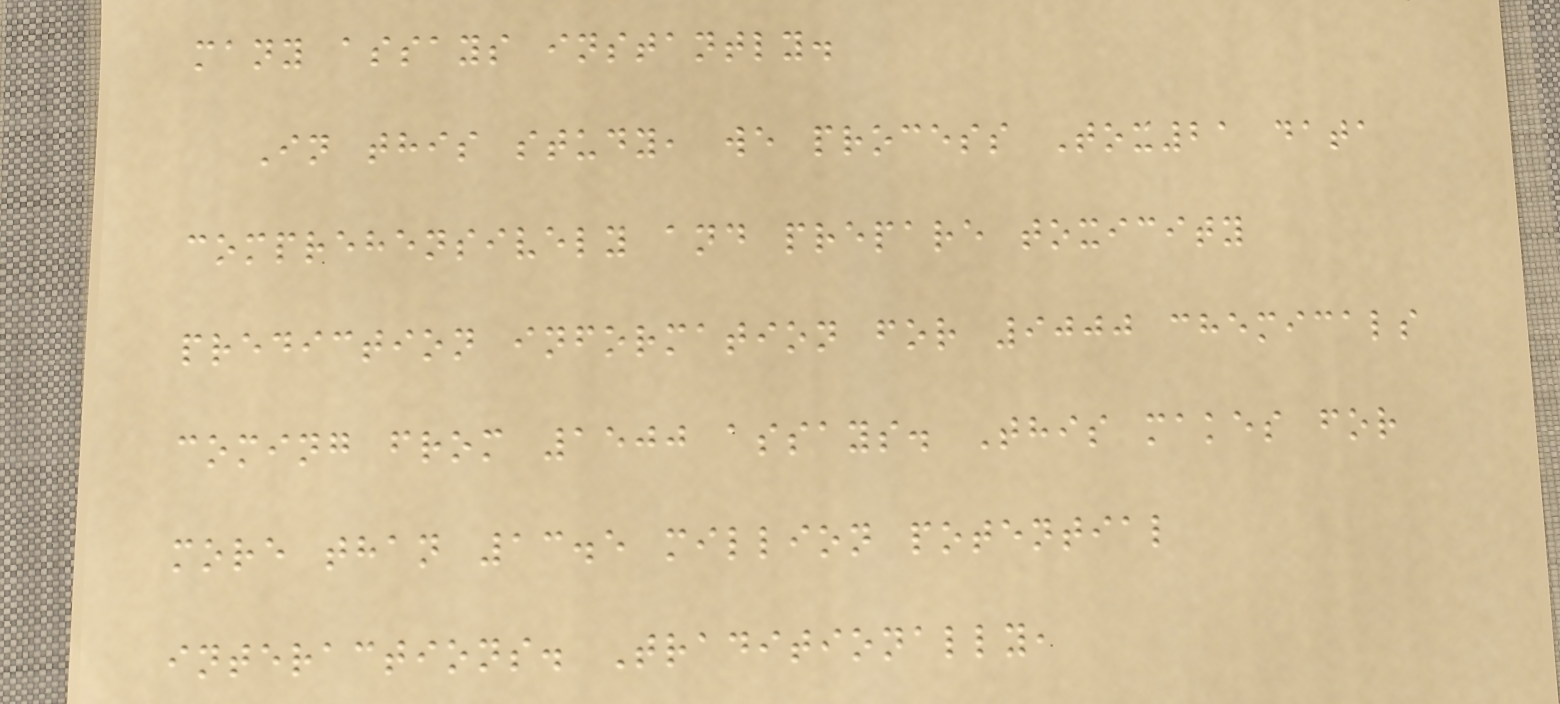many assays instantly.
In this study, we process Tox21 data
comprehensively and prepare toxicity
prediction information for 9000 chemicals
coming from 1500 assays. This makes for
more than 13.5 million potential
interactions. Traditionally,
